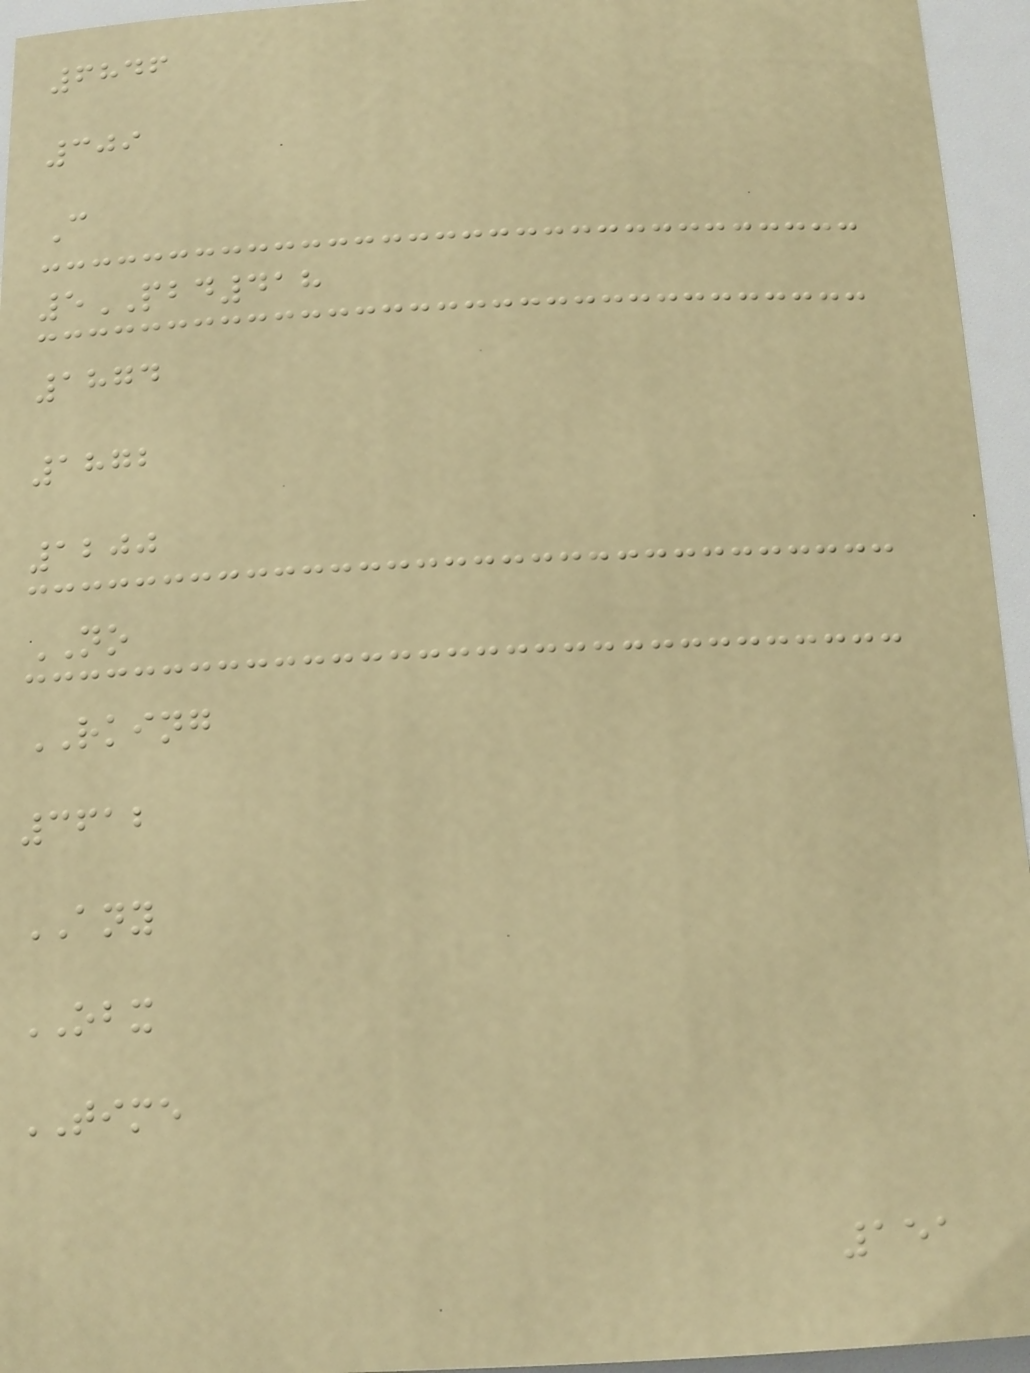6846
309
C
5PBD418
1874
1872
1200
NO
RKING
3612
ANY
OBX
TIME
151
